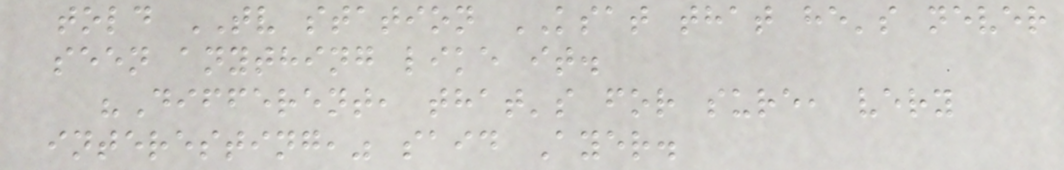told TV station KSAT that he's never
seen anything like it.
"Different, that's for sure, very
interesting," said Ayer.
